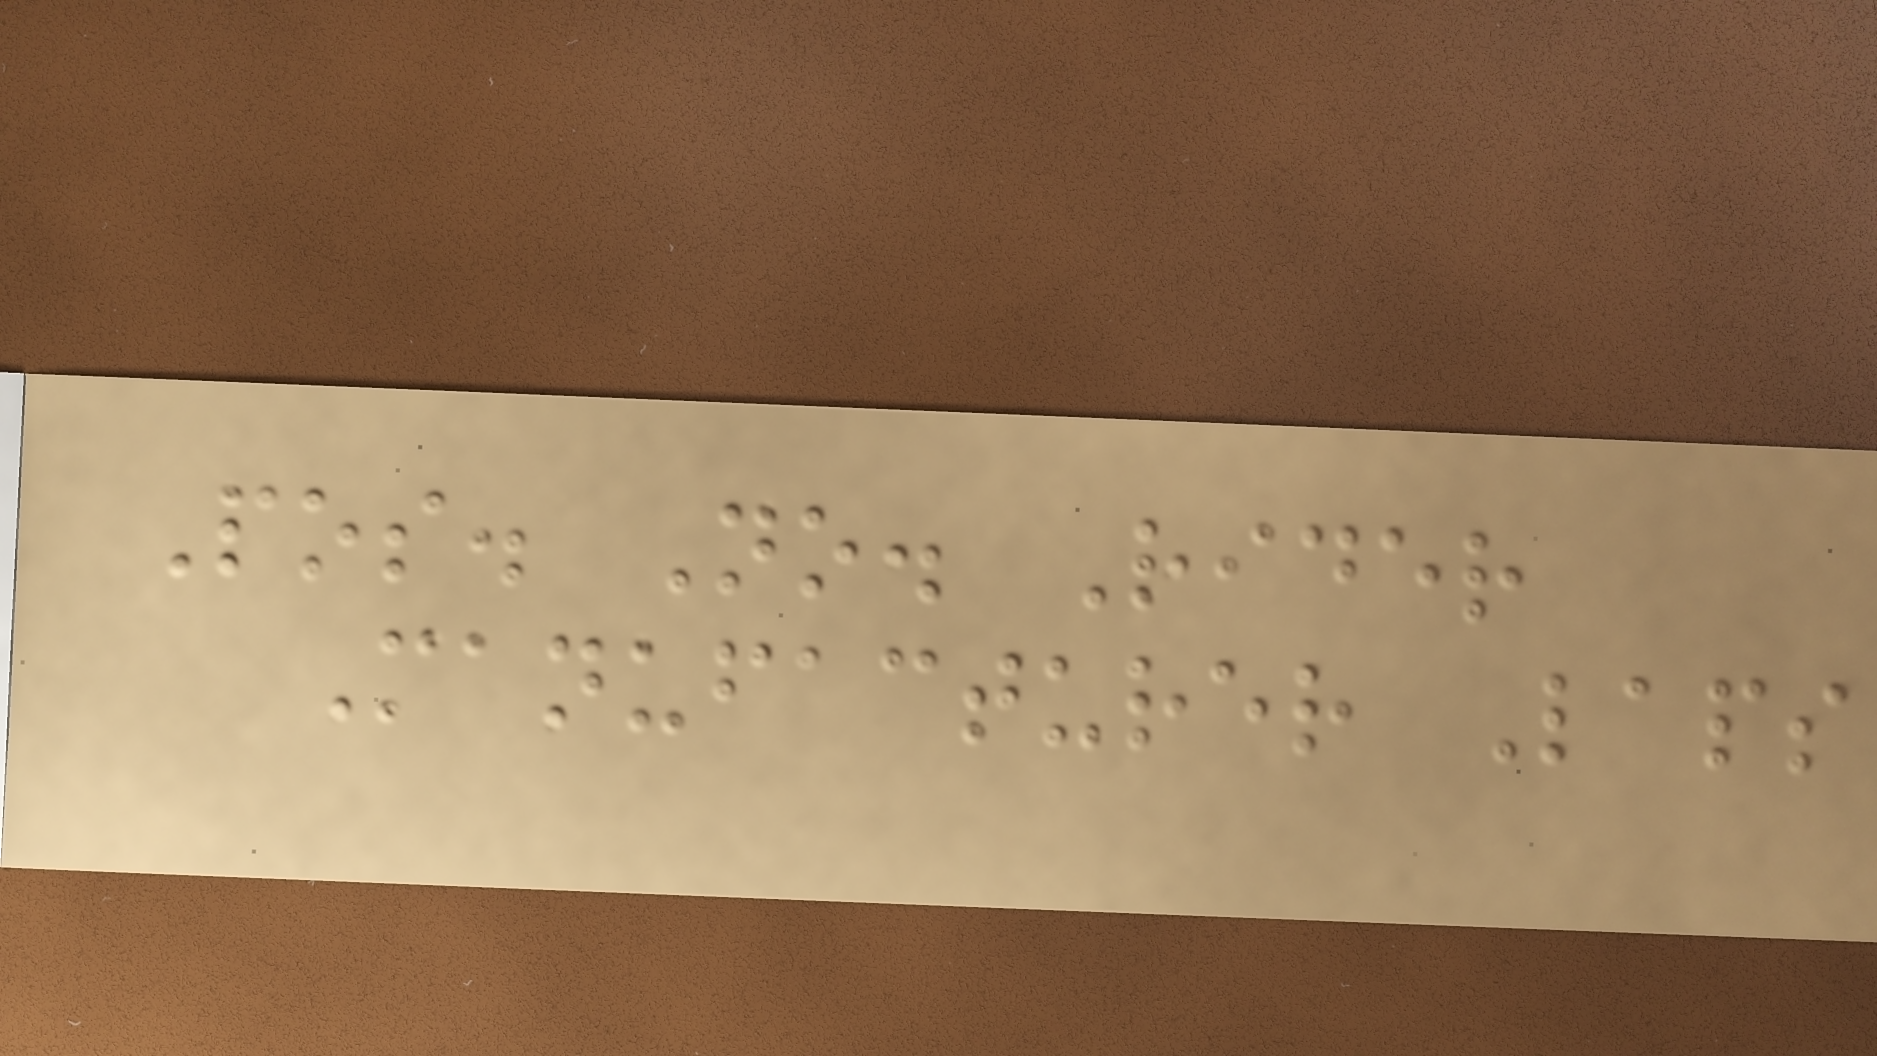Pos. No. Rider
Manufacturer Laps
